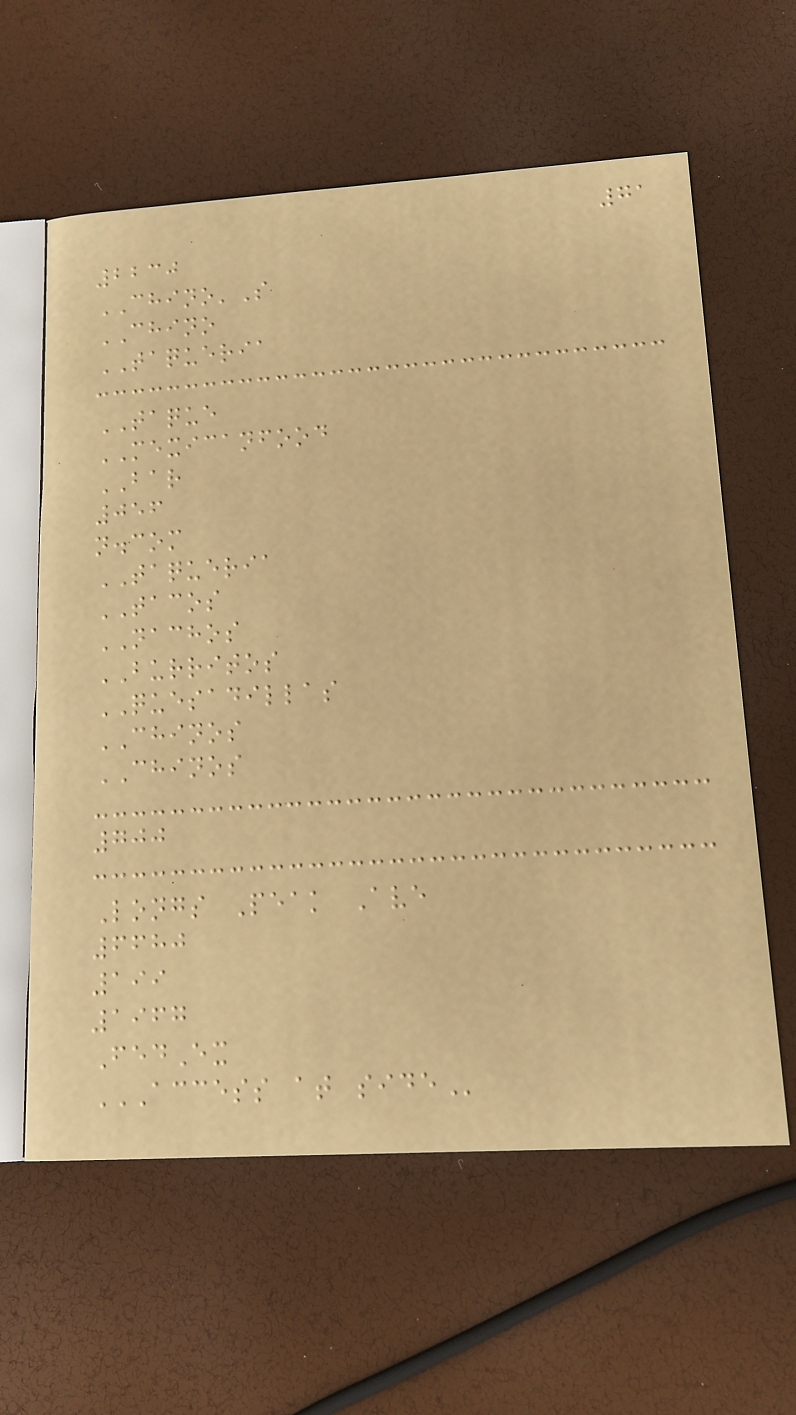71
2230
CHINO'S
CHINO
TAQUERIA
TAQUE
MEXICANFOOD
BAR
056
n.com
TAQUERIA
TACOS
NACHOS
BURRITOS
QUESADILLAS
CHINOS
CHINOS
700
Longs Peak Ave
6680
199
1967
FedEx
ACCESS AT SIDE
